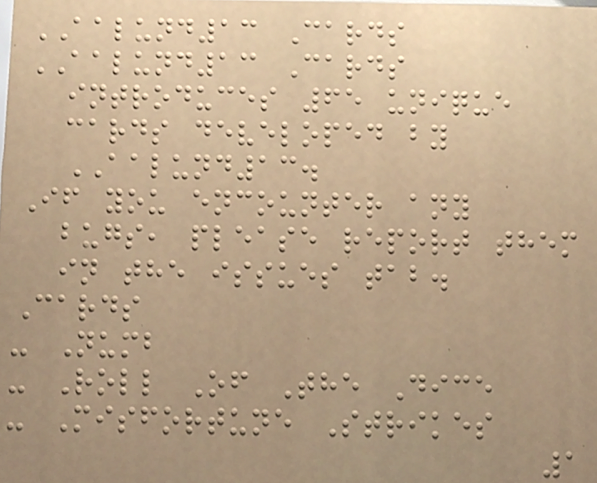AALUND13 Cards
AALUND13 Cards
introduces 65 unique
cards developed by
AALUND13.
If you encounter any
bugs, please report them
in the issues tab.
Cards
- Numb
- Roll Of The Dice
- Misfortune Strikes
1
